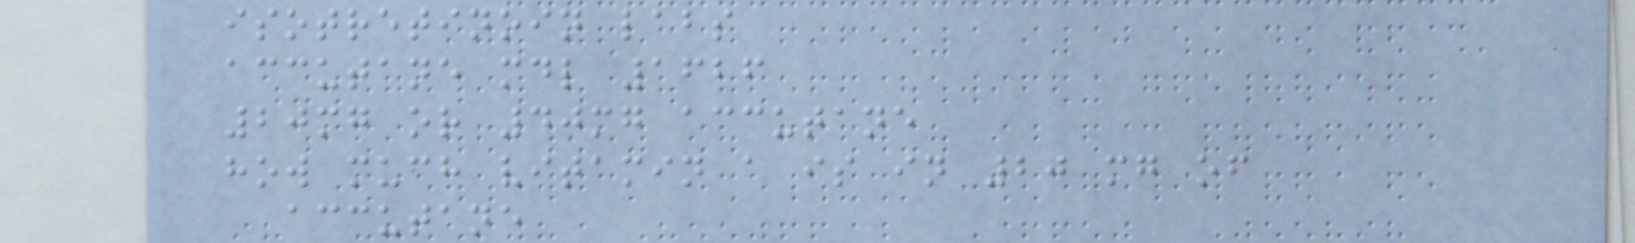isotretinoin labs
accutane mdl 1626
20mg or 40mg accutane
how much vitamin a is in 20 mg of
accutane
